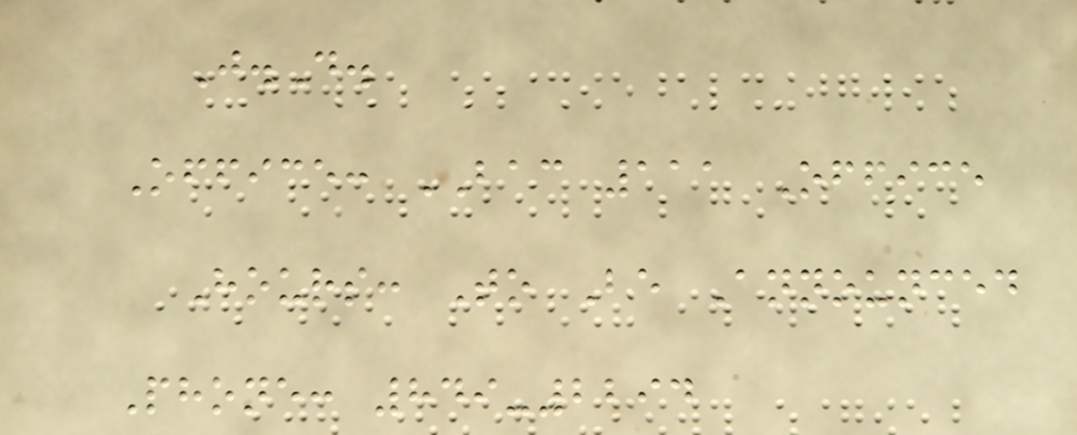J.D.
Office: BAC 111 Office
Hours: To Be Announced
Phone: 849-2294
